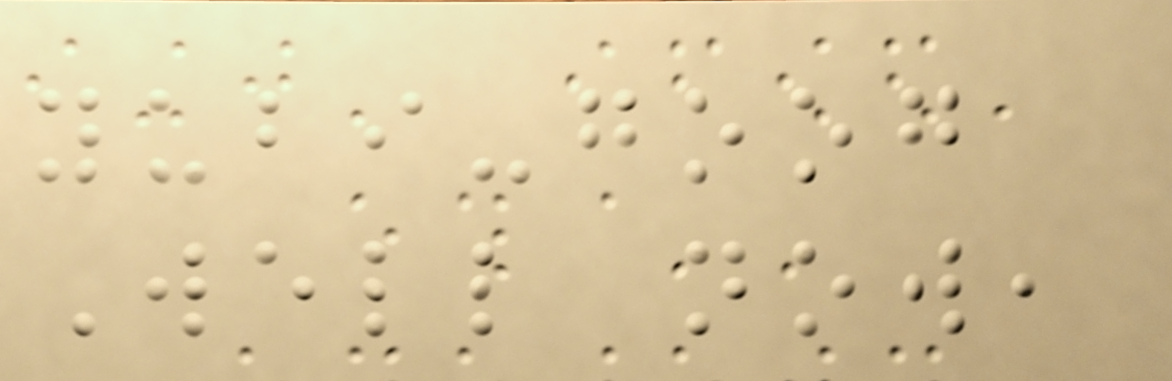yubi-goog
Well now,
